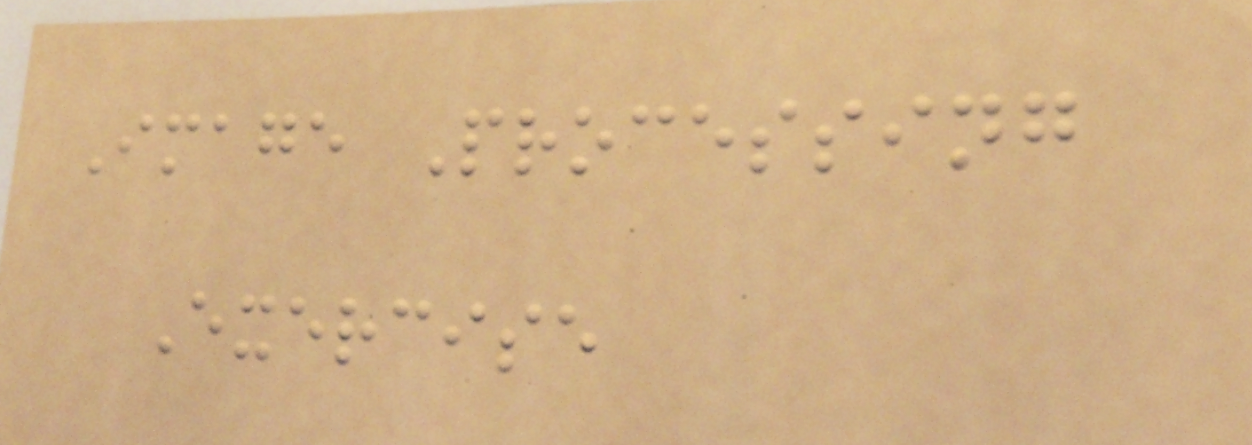Image Processing
Exercise
